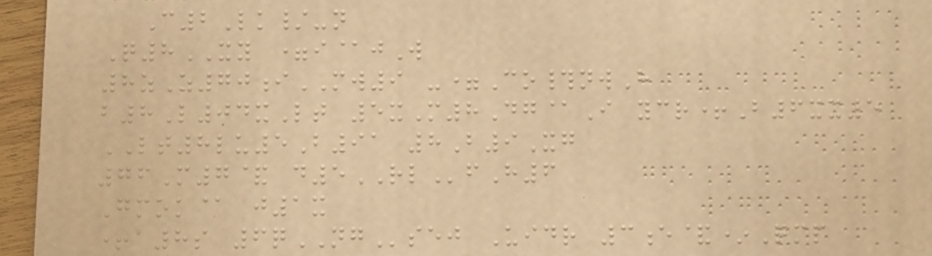C2Lk/-n
Q8XY =i@jW
8zZ70iMW9 -=Co#nwH
b8L04xLt 5xM8Dg@I ycr+B6xx5
LT8lu5B91 8B9Xg
76M7& d5RLfH6
Gmok@ j1x
+a8s 6qNGsej Uidr 3e&*Qmp
